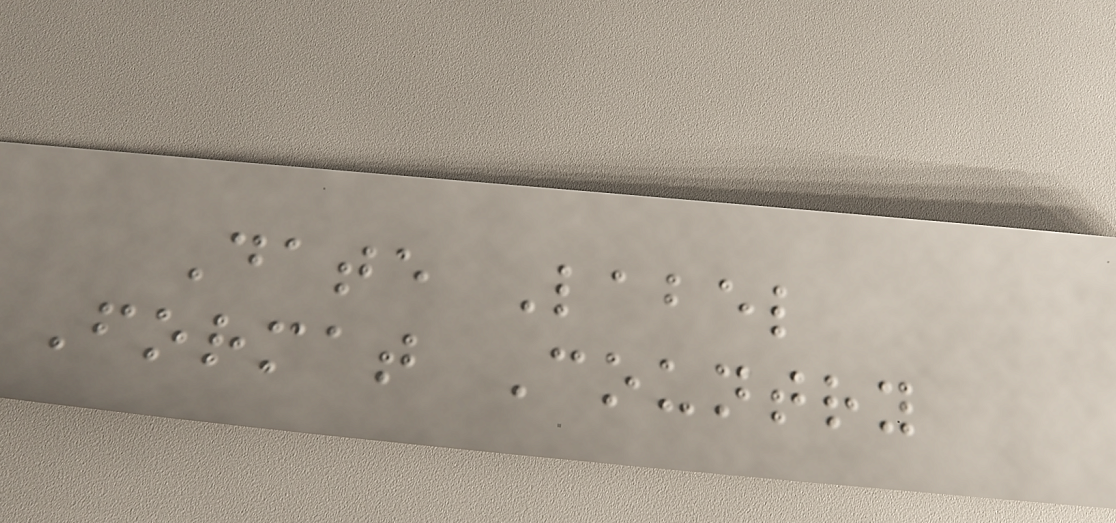Date Label
Format Country
